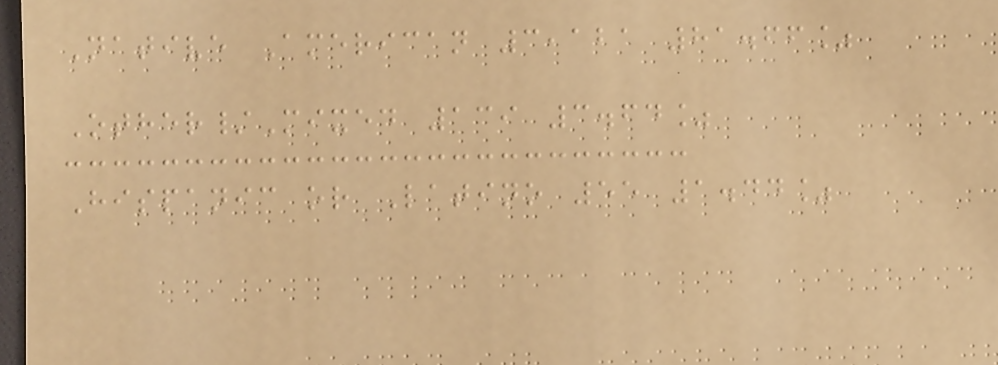Native American 3,121 81.66%
Other/Mixed 139 3.64%
Hispanic or Latino 55 1.44%
